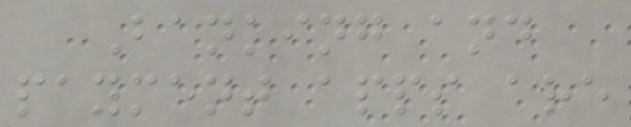Banking and
payment apps are
